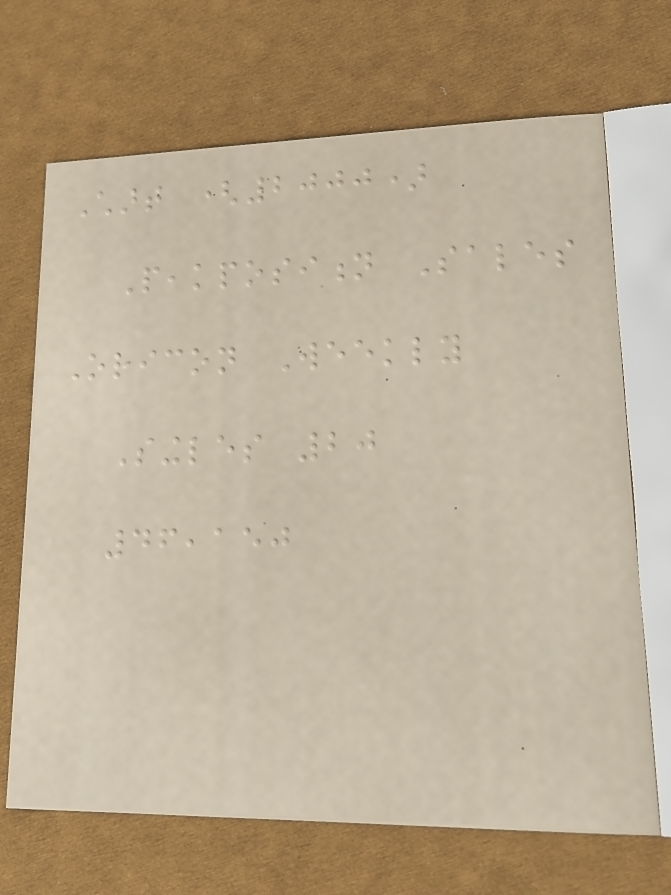Chart (2000)
Peakposition Sales
Oricon Weekly
Singles 20
46,150
